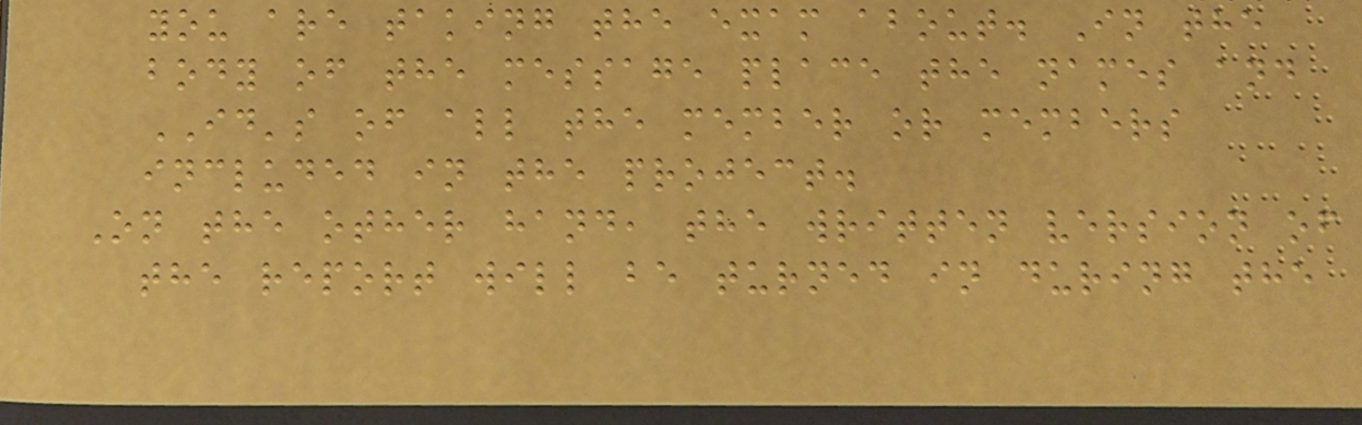you are taking the exam about. In the
body of the message place the names and
ID's of all the member or members
included in the project.
On the other hand, the written version of
the report will be turned in during the
